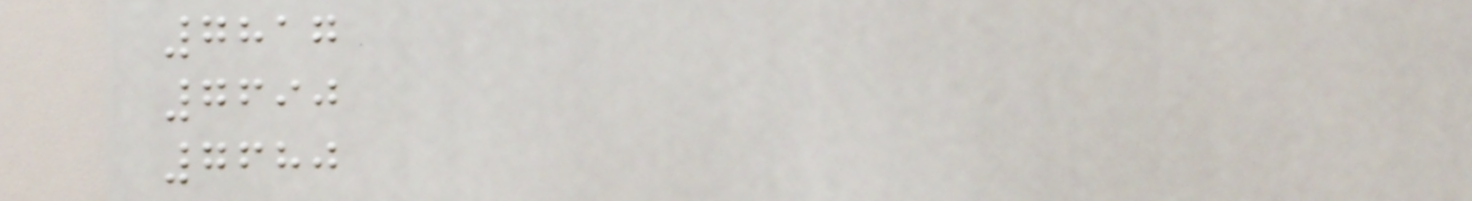7817
7690
7680
